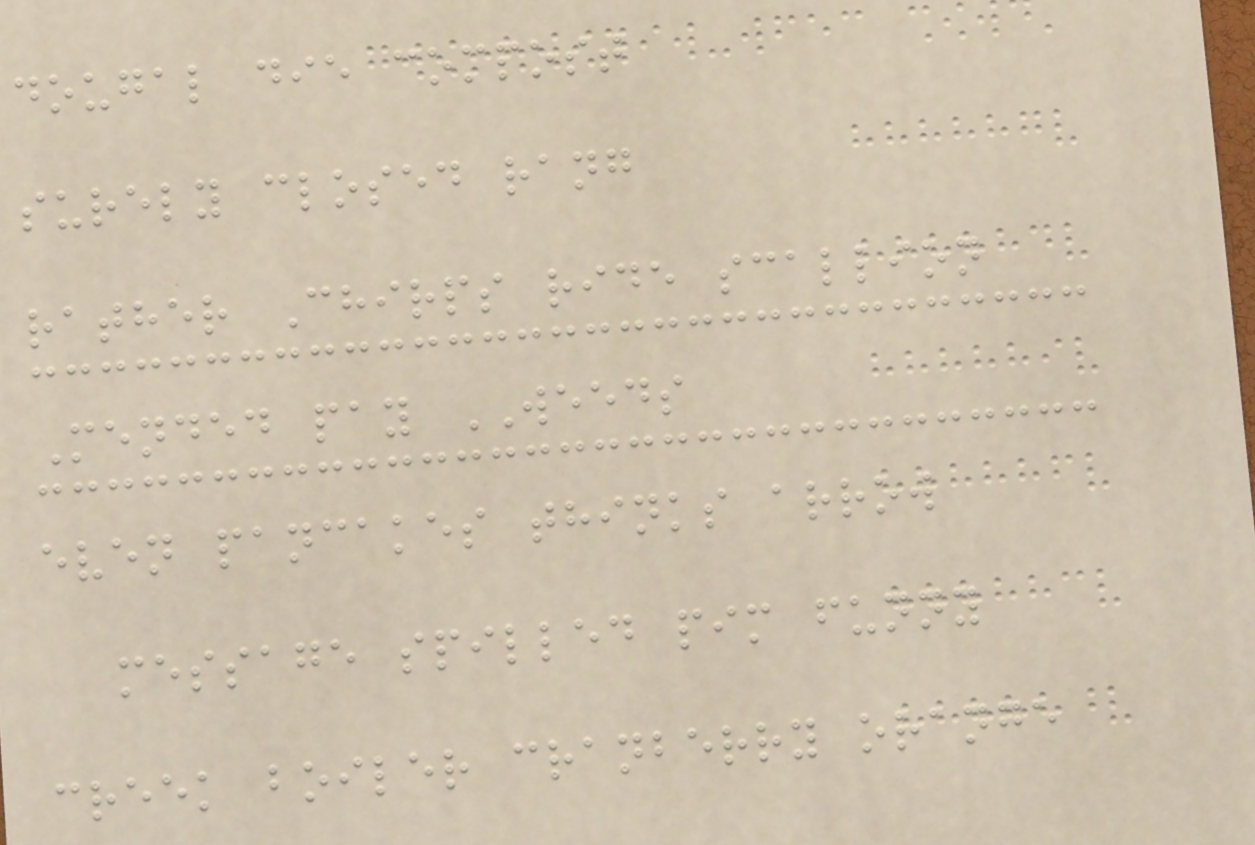dougal die compost
surely closed rang
rather Chirps ride scallion
Mended pay WEEDS
even pancakes thinks arrow
message spilled pim funny
creek boiler cranberry orange
